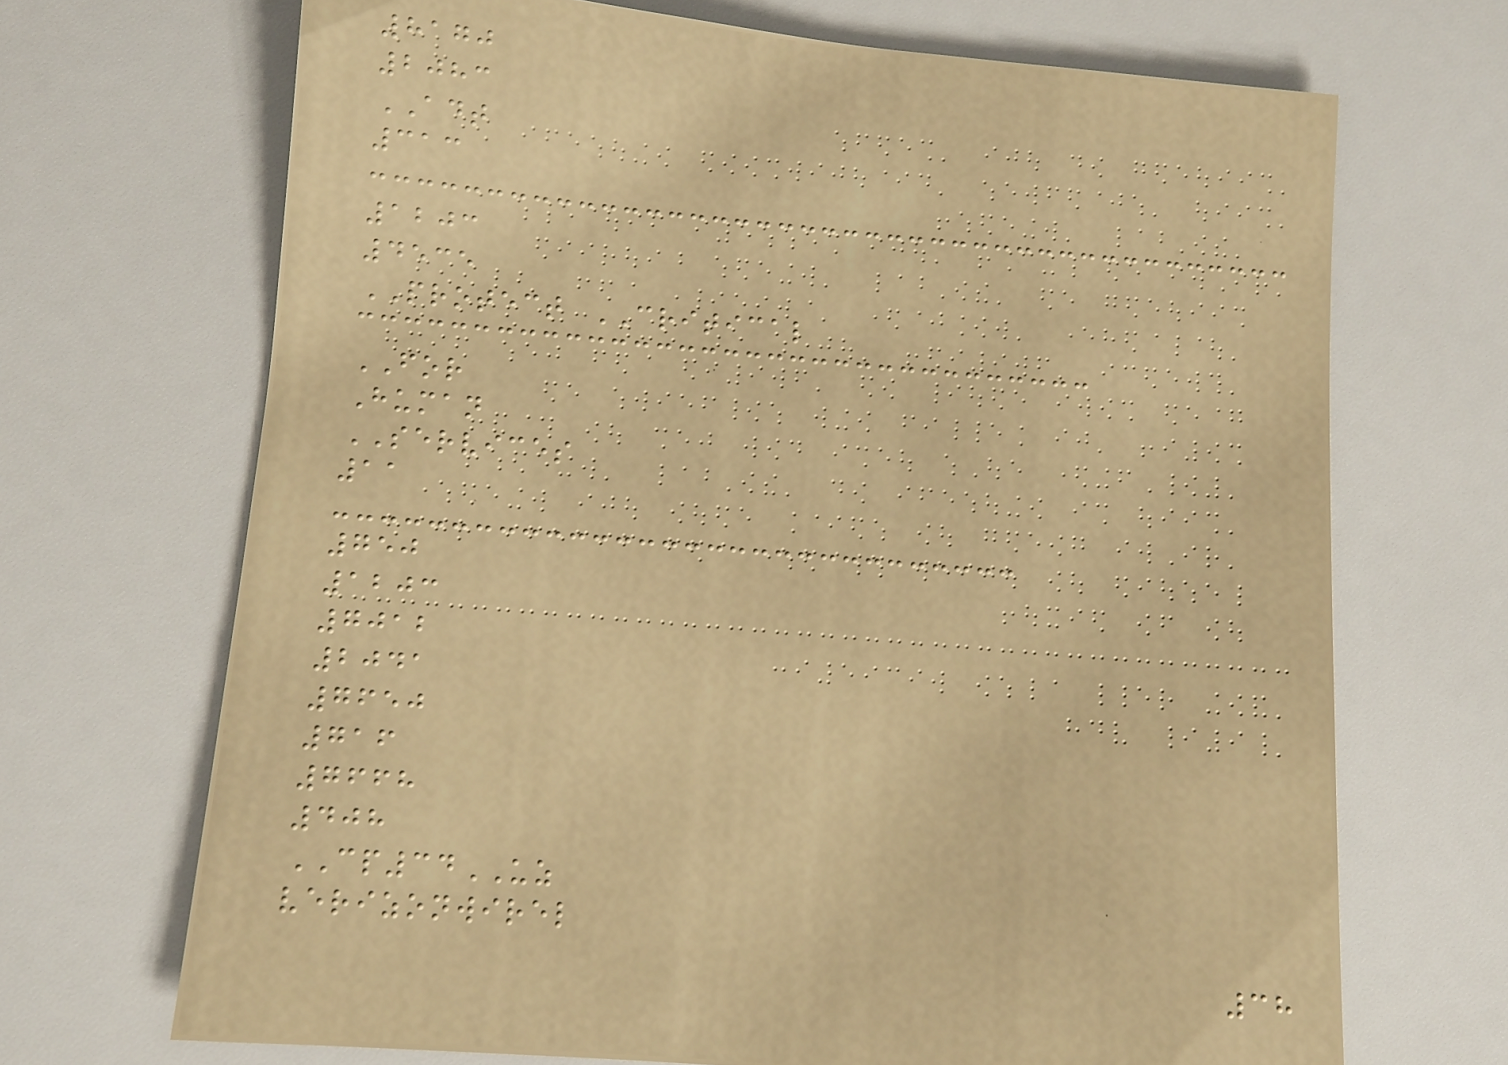8170
2083
ADT
313
1203
4535
PROTECT CRITICAL
FOR
Human
SERVICES
11
750
1203
7012
2041
7650
716
7668
408
CP34UZ
verizonwirel
38
